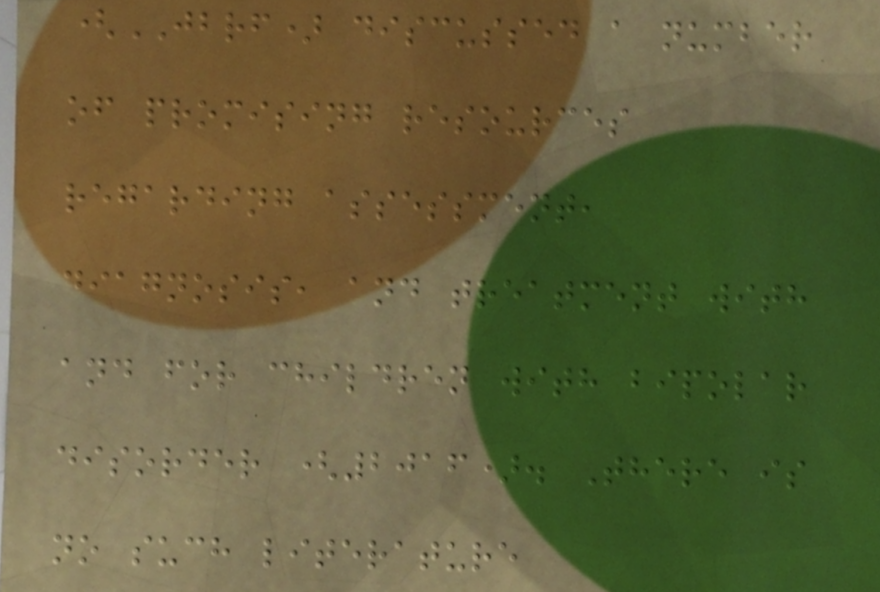(JBRF) discussed a number
of promising resources
regarding assessment,
diagnosis, and treatment with
and for children with bipolar
disorder (2016). There is
no such literature
